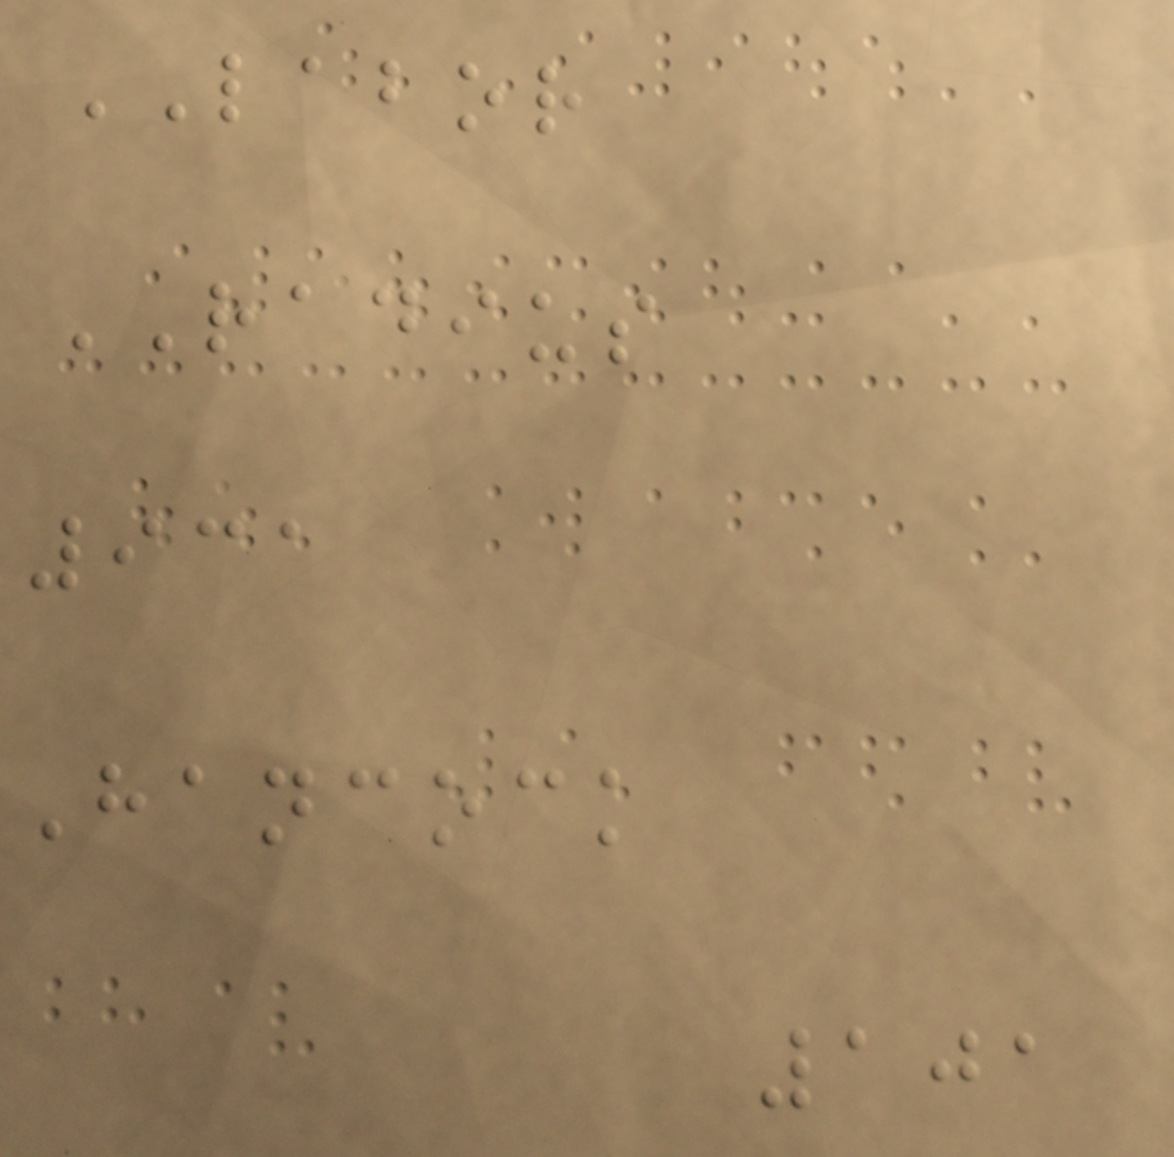LABOR
RADIUS
931
Hancock
101
